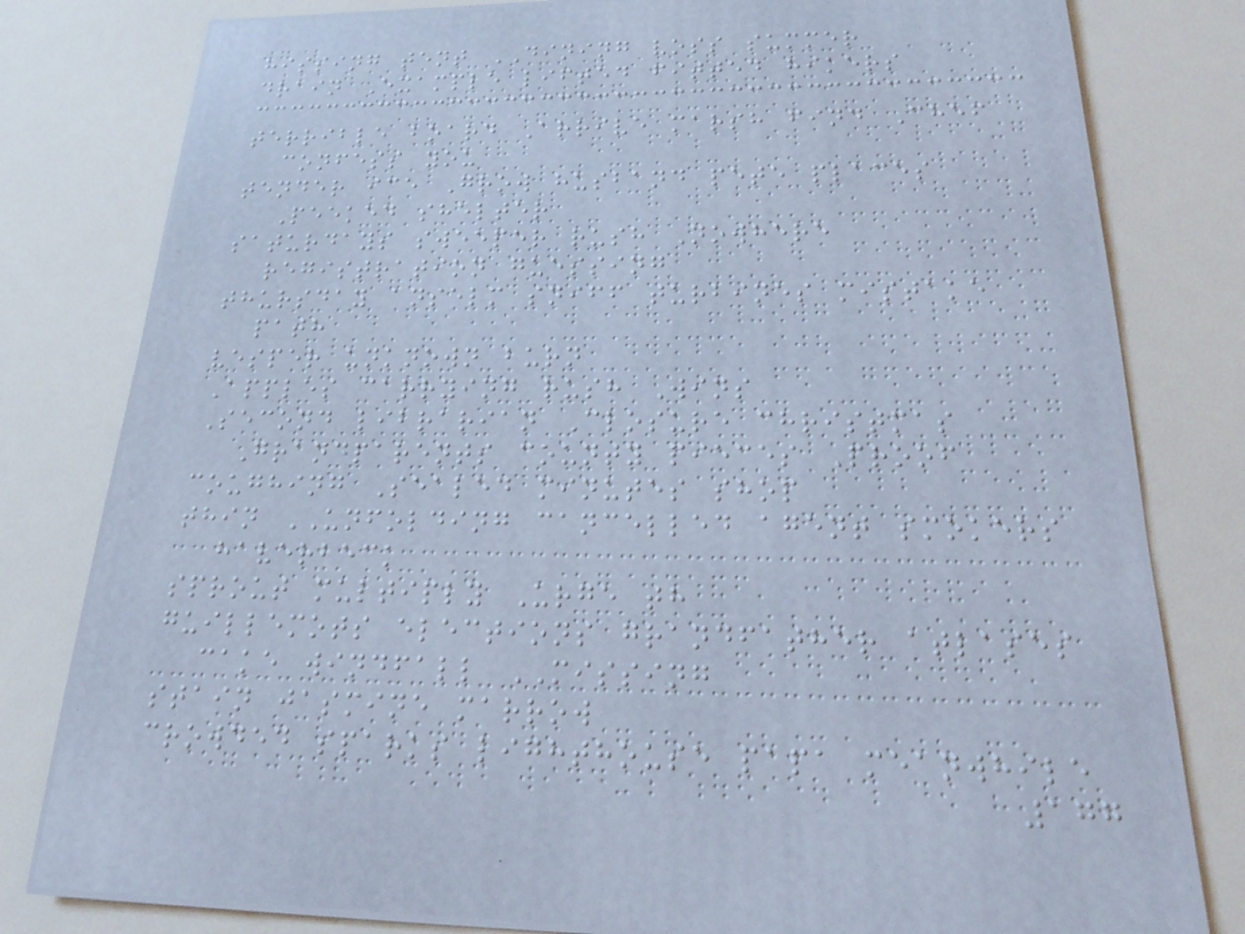hissing tent DINING voss summer
drain Example lifted fitted hikers
terrible board Arrive marsh find Chef
confess you
tender ice Grow husband pete places
Peeked shelter
saturdays sweeper rush Nowhere
registration guessing
thursday anselm sniff turbines mistake
path
vesper unknown burn
Apples carrying rush Wins
Second librarian Closure christmas
Grandparents county pieces Proof
coughing Sealed minutes shop
thin UNFOLDING cancelled agent smokers
haverbeck
sprout multiply Urge th
guillemots elections grandfather atlases
cake windfall MISSING
stain jasmine marrow
crowded sparks lighthouse papa meanwhile
177
